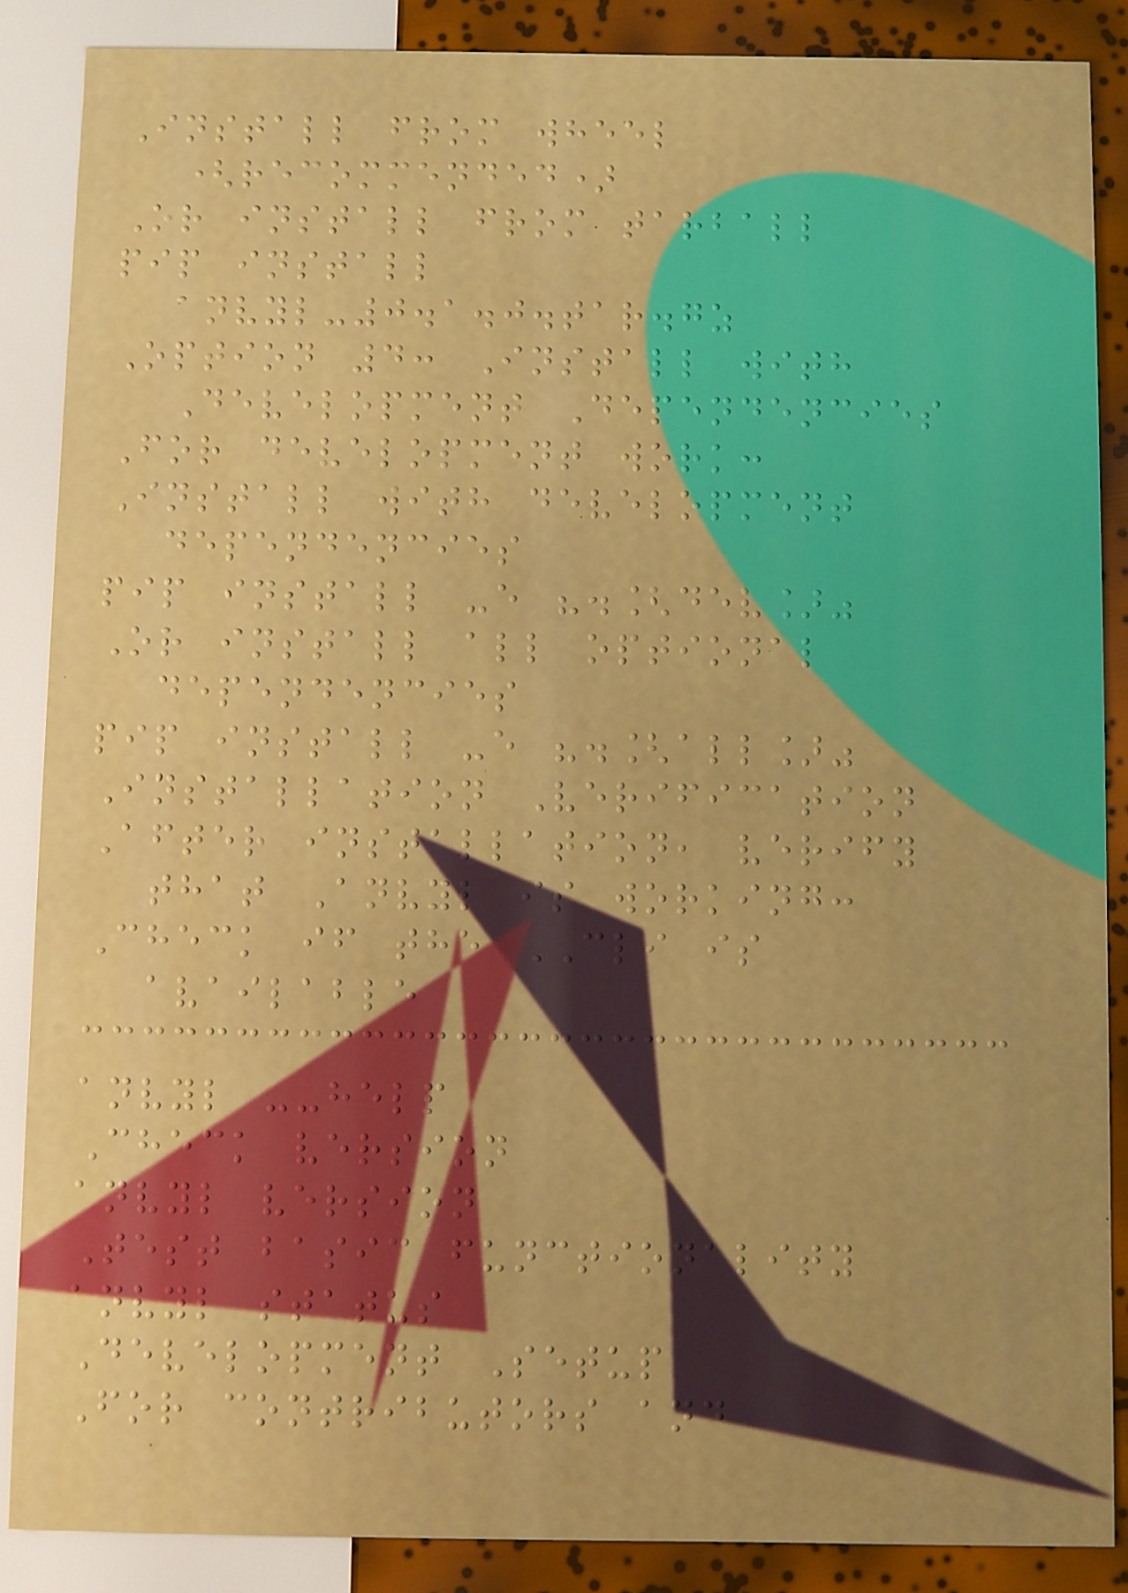Install from wheel
(recommended)
Or install from tarball
pip install
anvyl-0.1.0.tar.gz
Option 4: Install with
Development Dependencies
For development work:
Install with development
dependencies
pip install -e ".[dev]"
Or install all optional
dependencies
pip install -e ".[all]"
Installation Verification
After installation, verify
that Anvyl is working:
Check if the CLI is
available
anvyl --help
Check version
anvyl version
Test basic functionality
anvyl status
Development Setup
For contributors and
